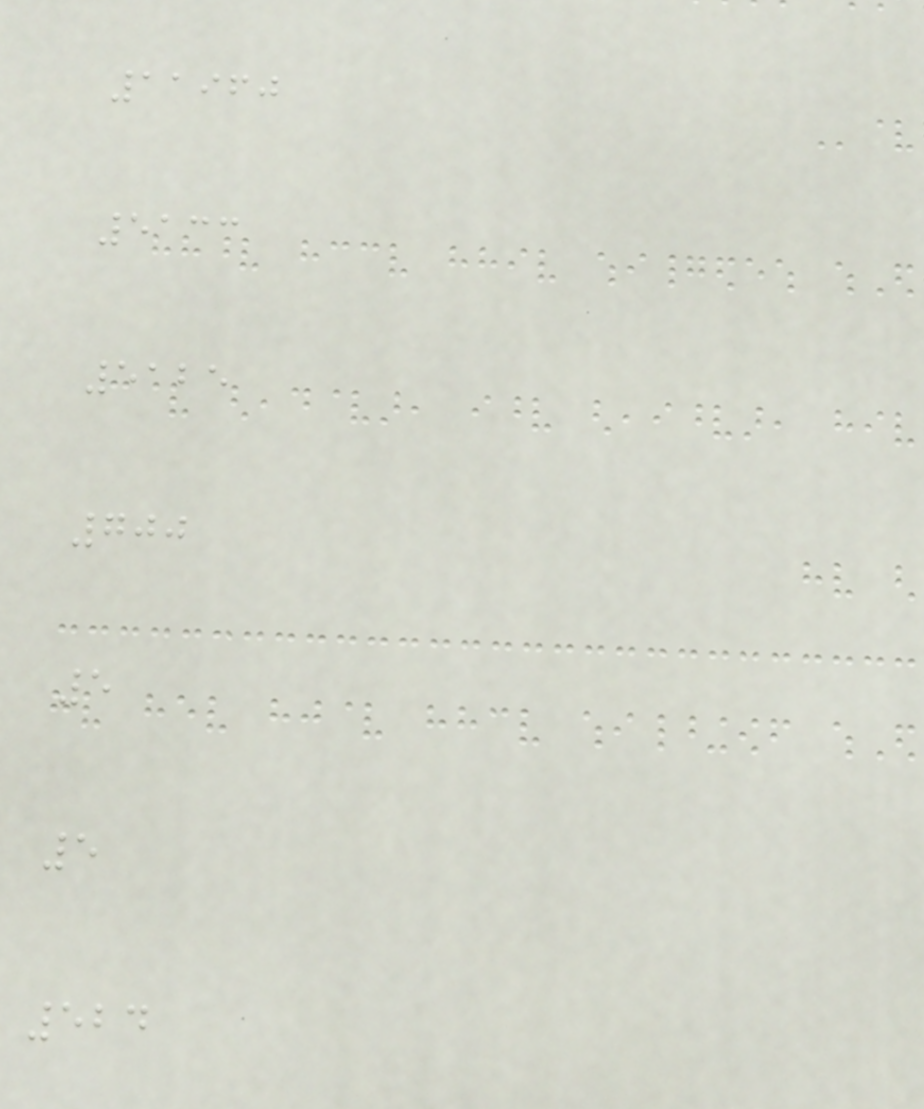11960
5133
5125
700
5
5
524
